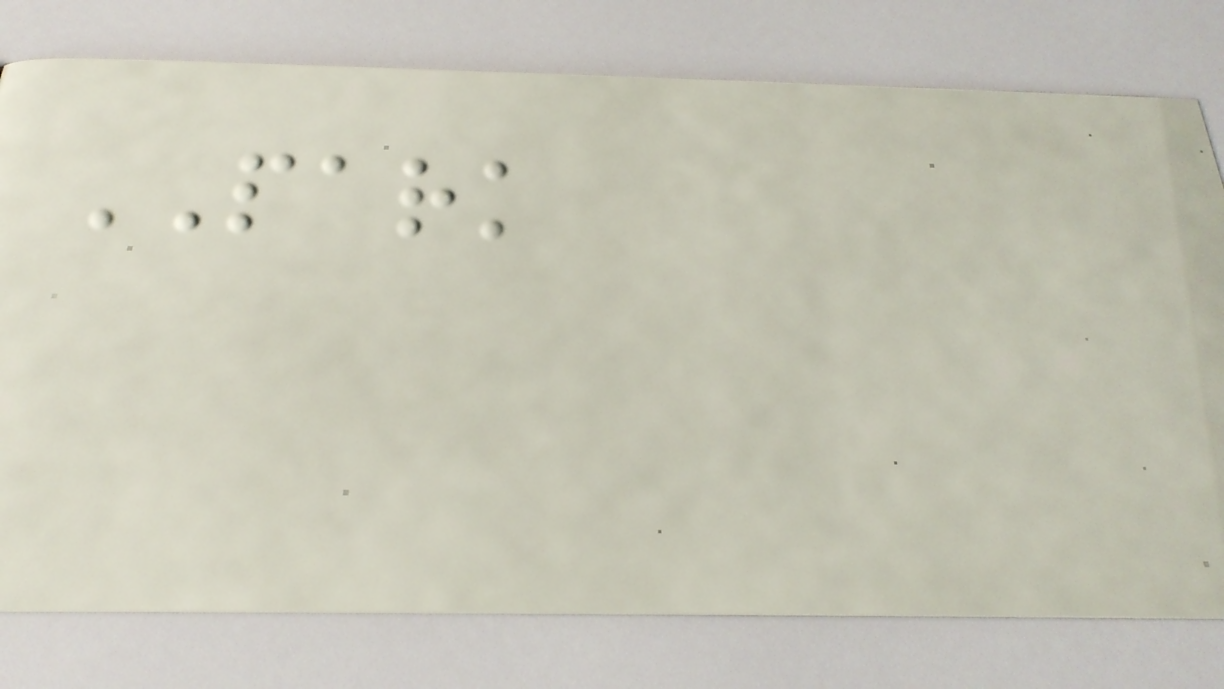PARK
